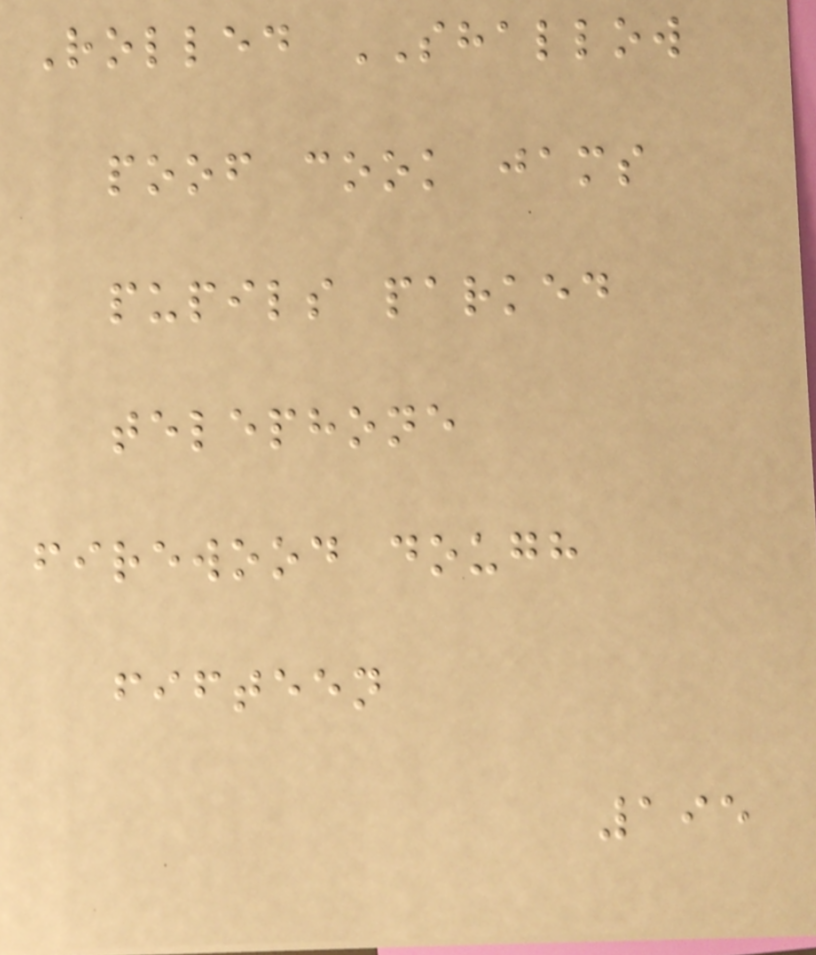Rolled SHALLOW
poof cook jams
pupils parked
telephone
firewood dough
fifteen
195
